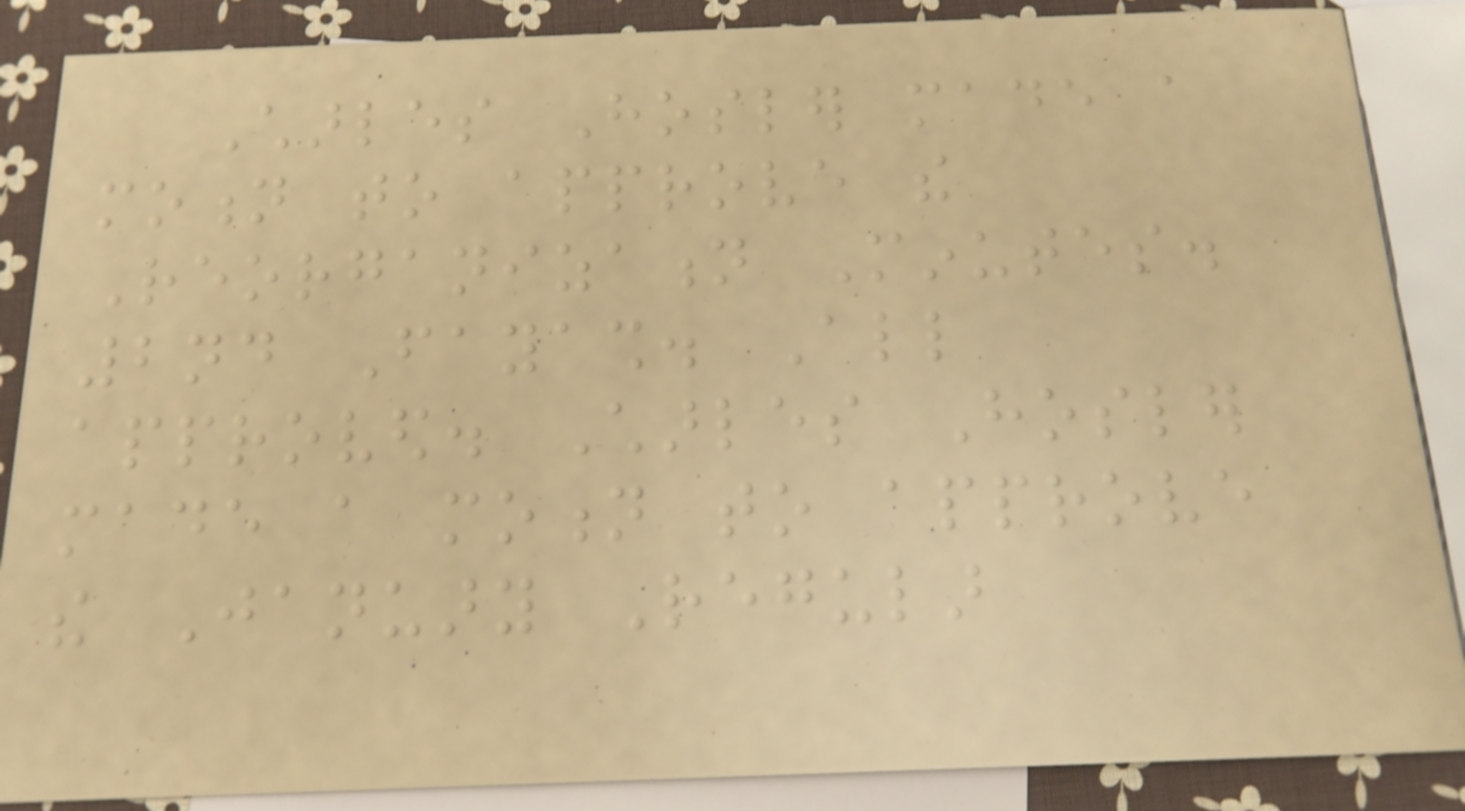Charles Hosler made a
motion to approve the
Reorganization Minutes.
2nd Fayash. All
approved. Charles Hosler
made a motion to approve
the January Regular
